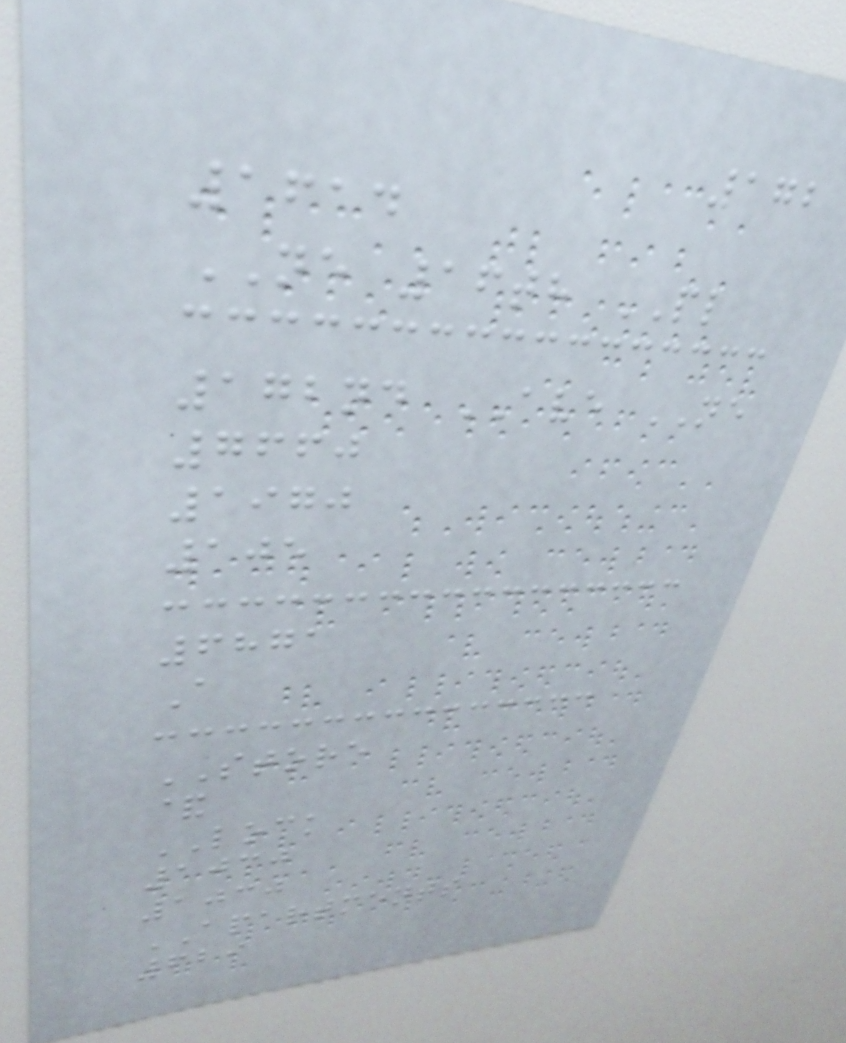172
1614
NE 16th PL
172nd AVE NE
7660
1970
105
6871
A
STORE
&
LOCK
1030
1030
APARTMENTS
629
